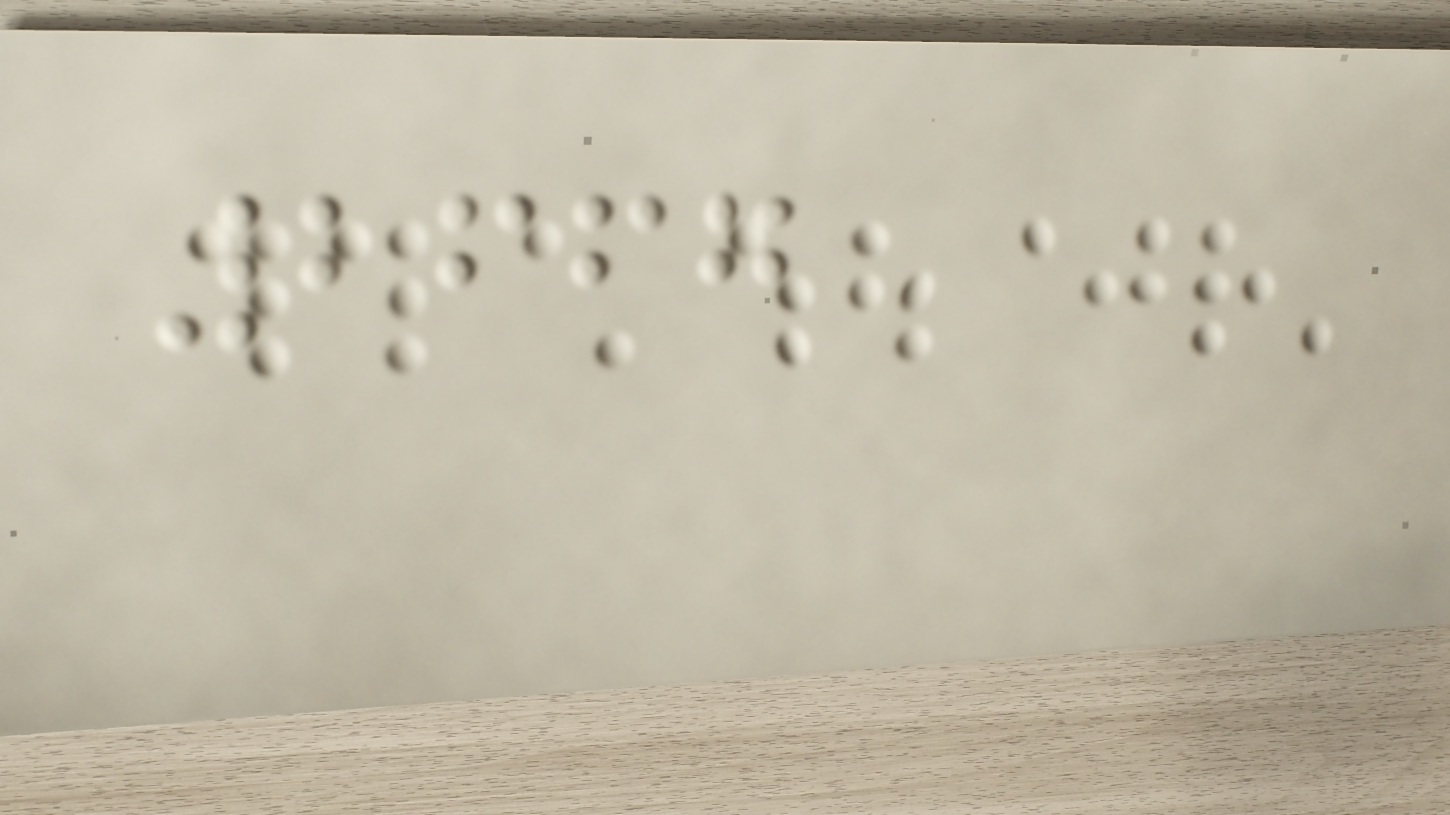2667
